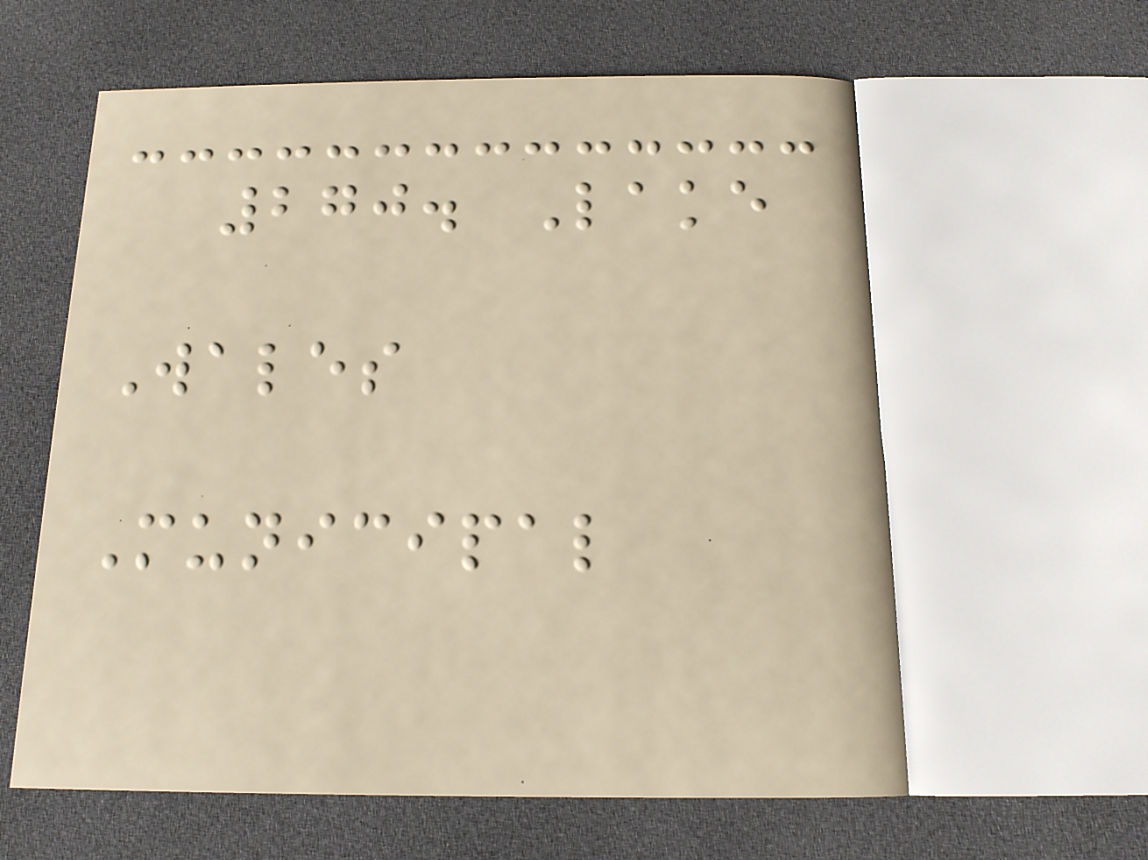270. Lake
Wales
Municipal
